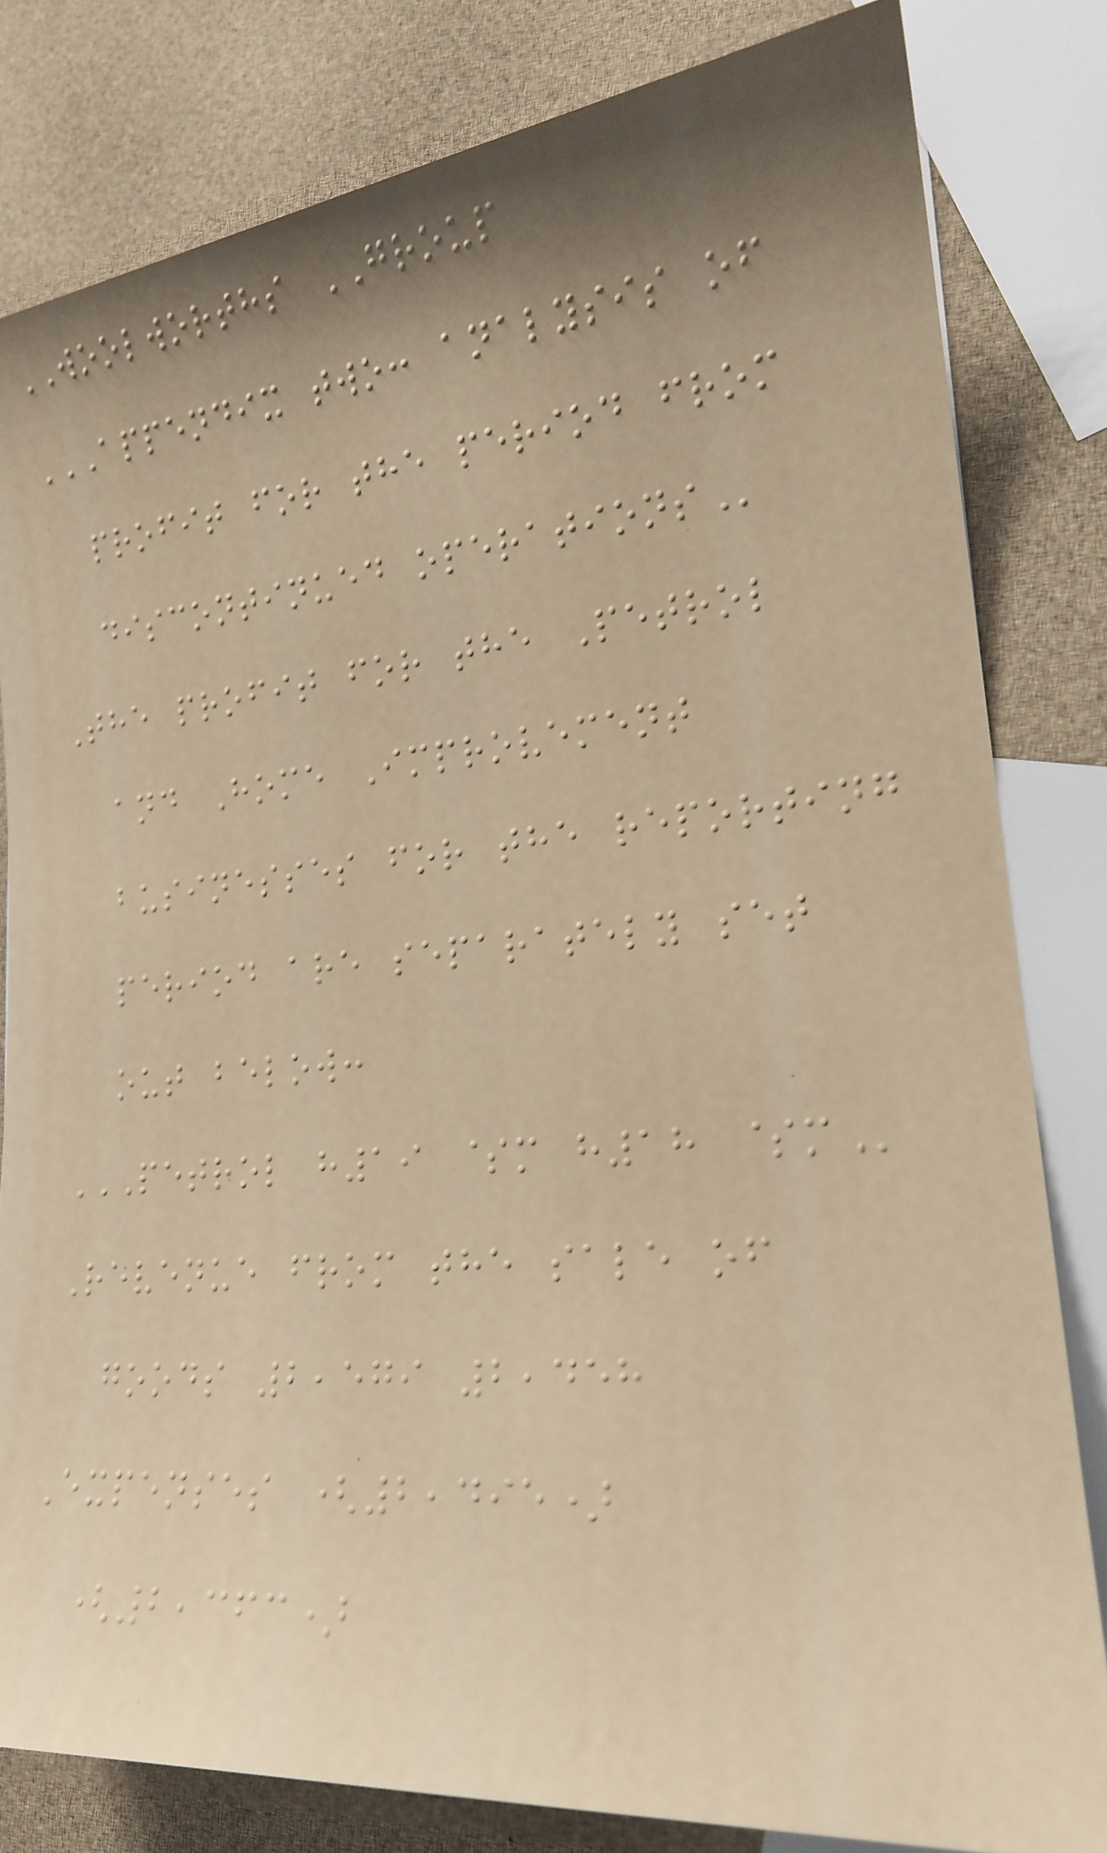WOOLWORTHS GROUP
APPENDIX TWO: ANALYSIS OF
PROFIT FOR THE PERIOD FROM
DISCONTINUED OPERATIONS
The profit for the Petrol
and Home Improvement
businesses for the reporting
period are separately set
out below:
PETROL H19 $M H18 $M
Revenue from the sale of
goods 2,579 2,458
Expenses (2,495)
(2,363)
